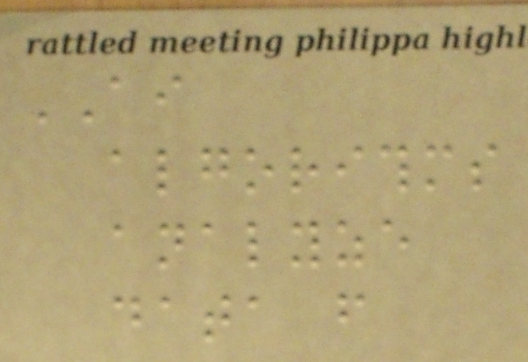AI
algorithms
analyze
data from
